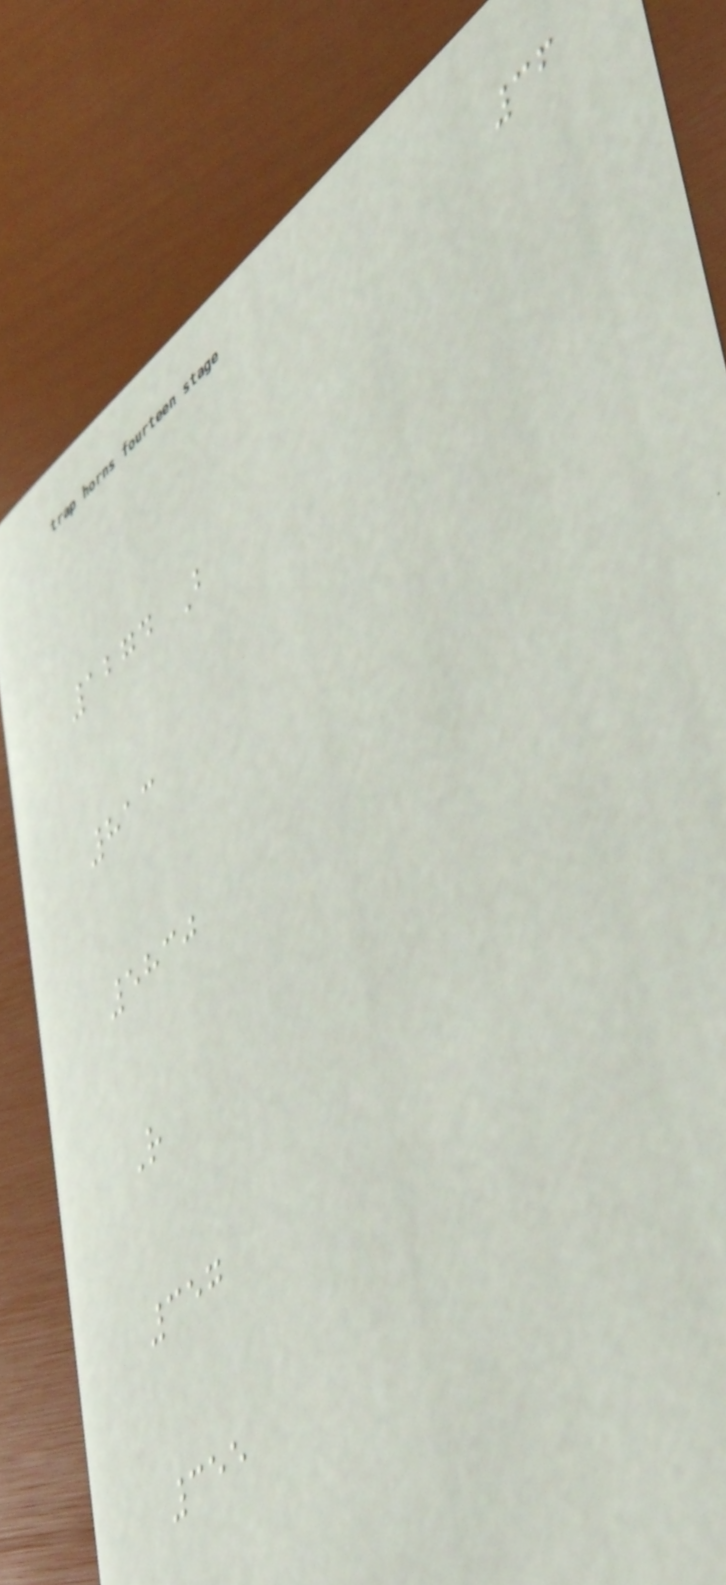36
1274 B
813
5830
R
357
355
